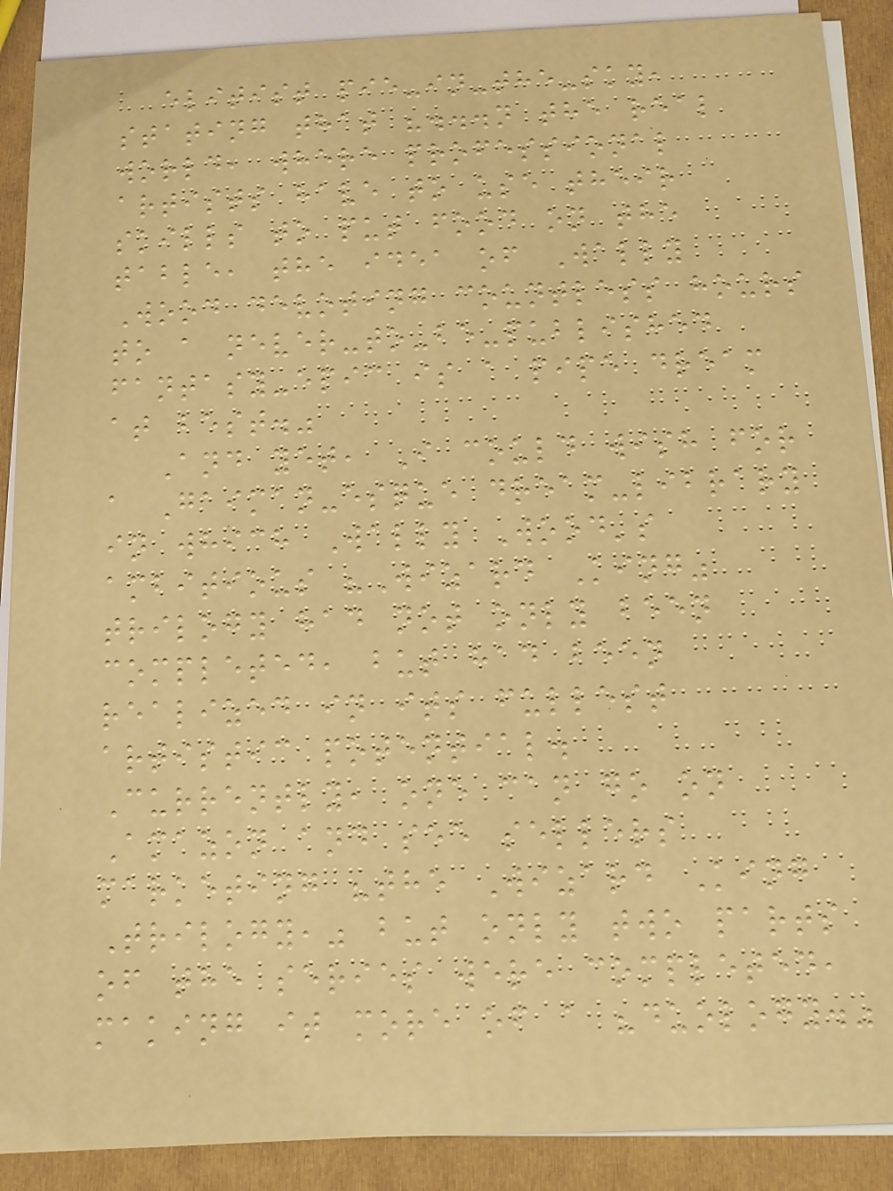elitist pie-in-the-sky,
stating that "...n the real
world, where professional
artists have to use their
skills to put food on the
table, the idea of Wally
Wood devoting countless hours
to a never-to-be-published
fantasy-epic is a pipe dream
at best."
And yet, I could wish for
a Gaiman-esque dream-library
in which Wally Wood's
ambitious "Wizard King"
trilogy had not only been
completed, but had been
realized in its fullest
artistic potential.
Currently, one can go on
Amazon and see sellers
marketing "the Wizard King
Trilogy," but only two parts
of the series were completed,
making it more of a "duology."
